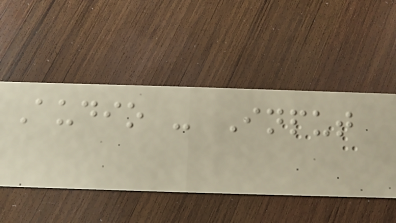Audio - Input
